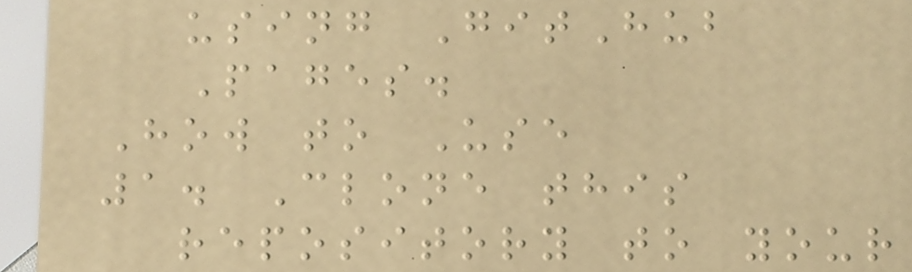using GitHub
Pages.
How to Use
1. Clone this
repository to your
